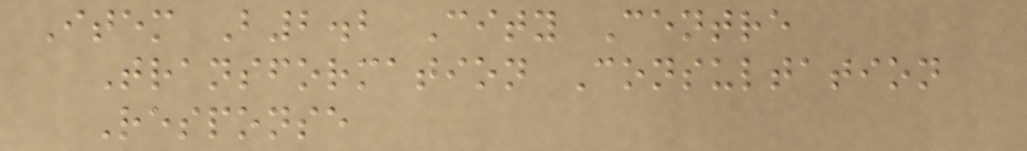Item B2.2 City Centre
Transformation Consultation
Response
